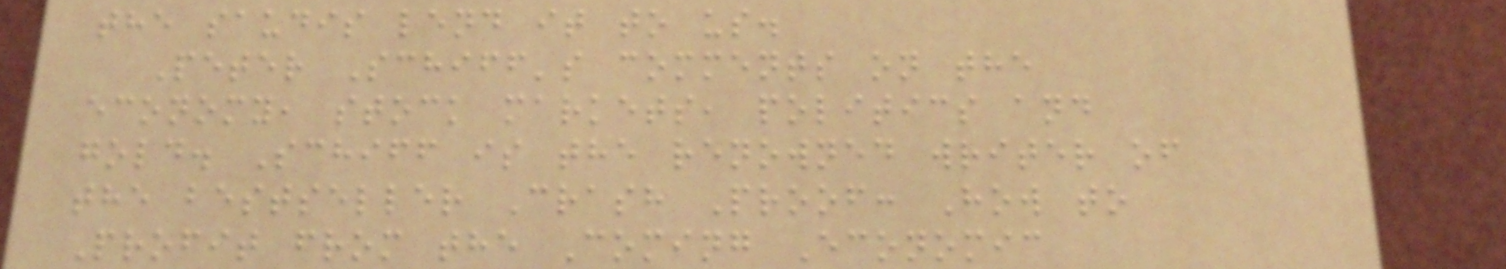the saudis lend it to us.
Peter Schiff's comments on the
economy, stock markets, politics and
gold. Schiff is the renowned writer of
the bestseller Crash Proof: How to
Profit from the Coming Economic
